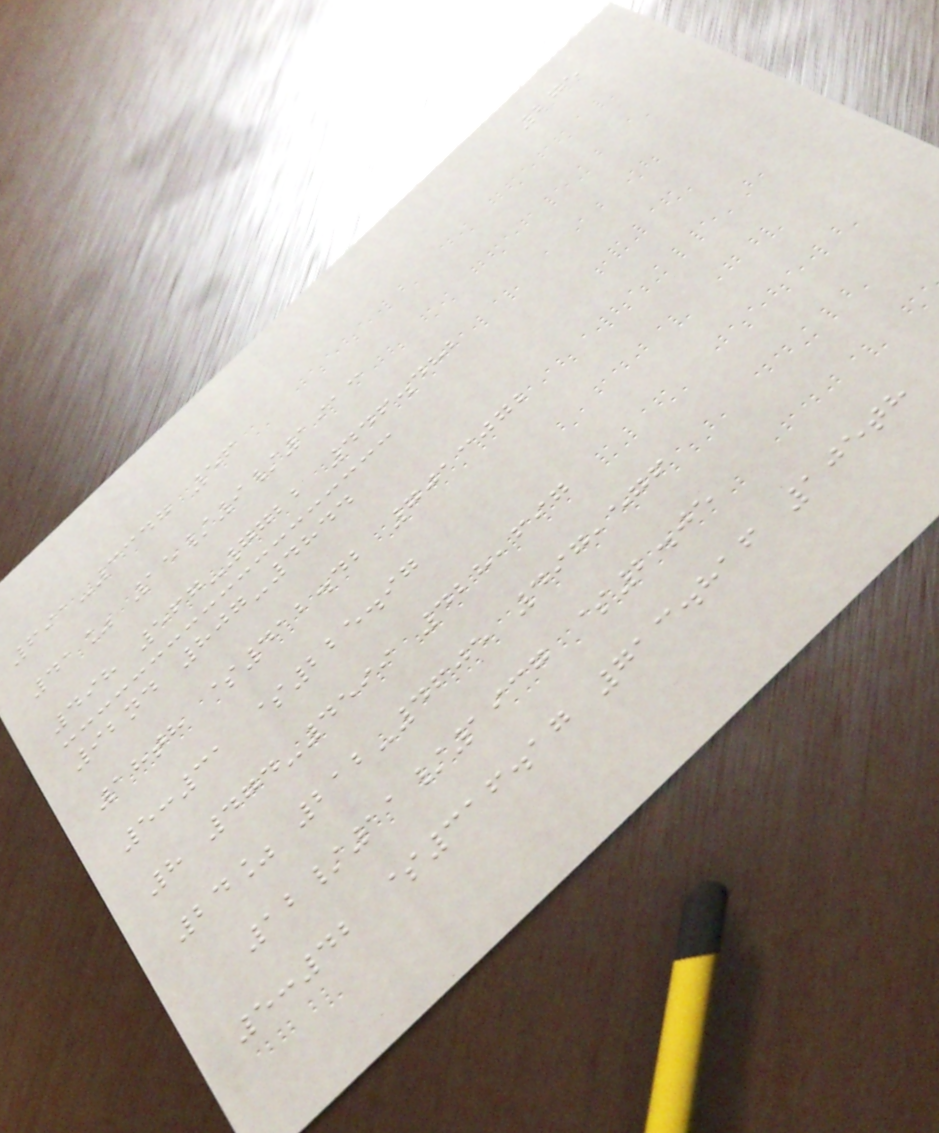275
691-3347 56
41% 15/9/1913
498 567-7722 446.482
92nd 807-4844
18th $412.42 7013072
5:31 $225.97
8 474-4599 428,697
24% 212-4605 497,576
12/11/1937 $2.05
5:42 $316.17 713.816 105th
